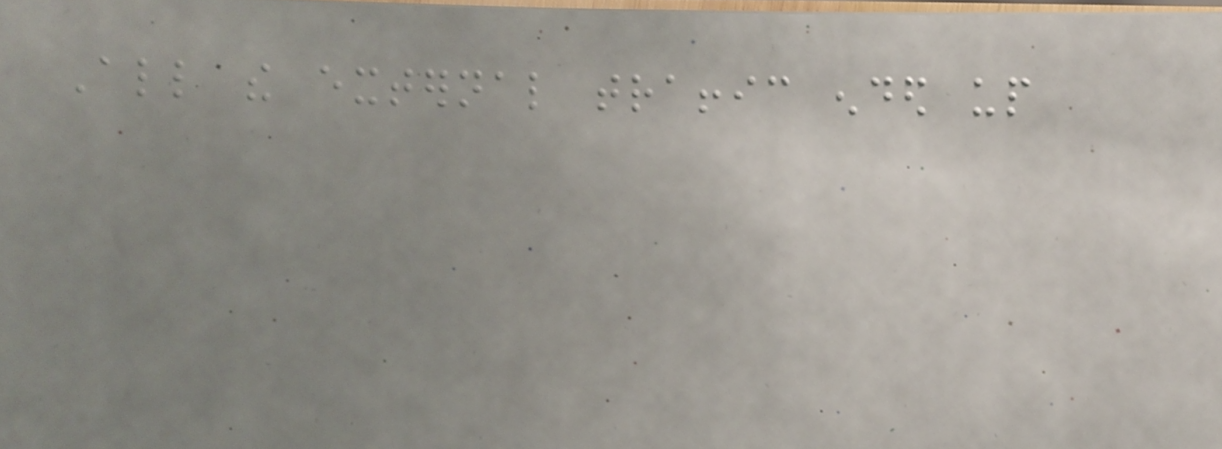All the external traffic ended up
